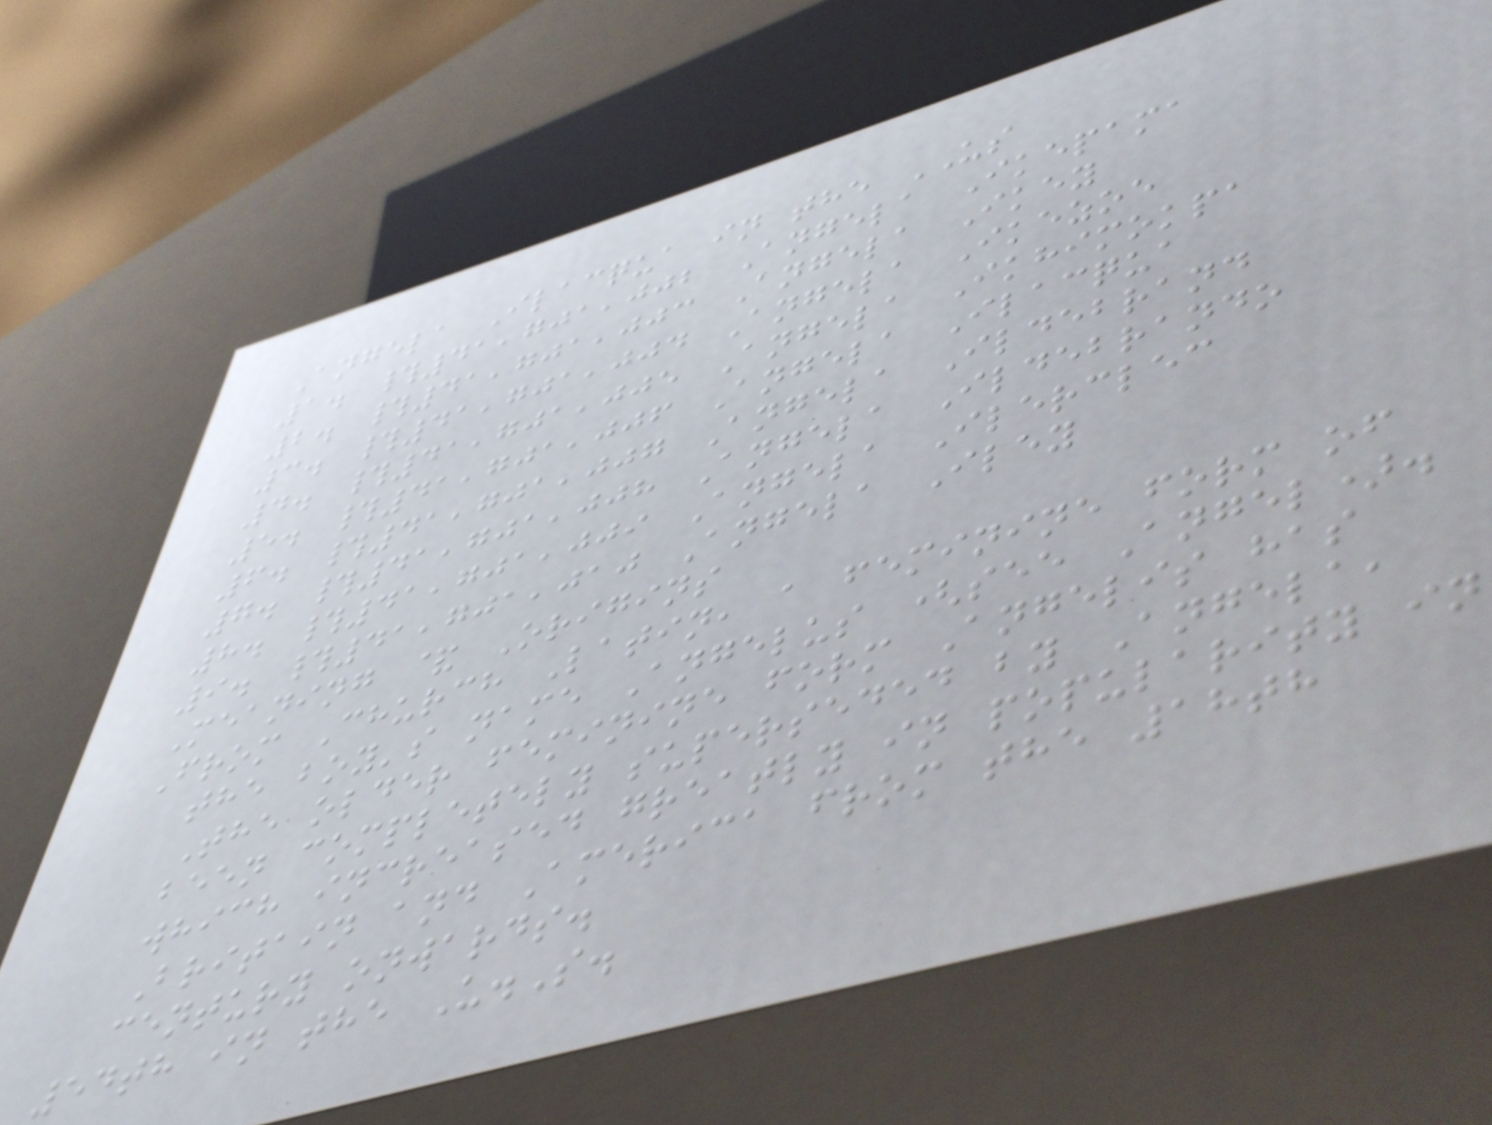Angela Ilacqua in the US
1. #41,701,002 Angela Ikepama
2. #41,701,003 Angela Ikey
3. #41,701,004 Angela Ikezoe
4. #41,701,005 Angela Ikhimokpa
5. #41,701,006 Angela Ilacqua
6. #41,701,007 Angela Ildebrand
7. #41,701,008 Angela Ildebrando
8. #41,701,009 Angela Ilerclec
9. #41,701,010 Angela Iley
Meaning & Origins
From Church Latin, a feminine form of
the boy's name Angelus (see Angel).
The older feminine form Angelis has
been completely superseded by Angela,
which increased greatly in popularity in
Britain and America from the 18th
century onwards.
54th in the U.S.
